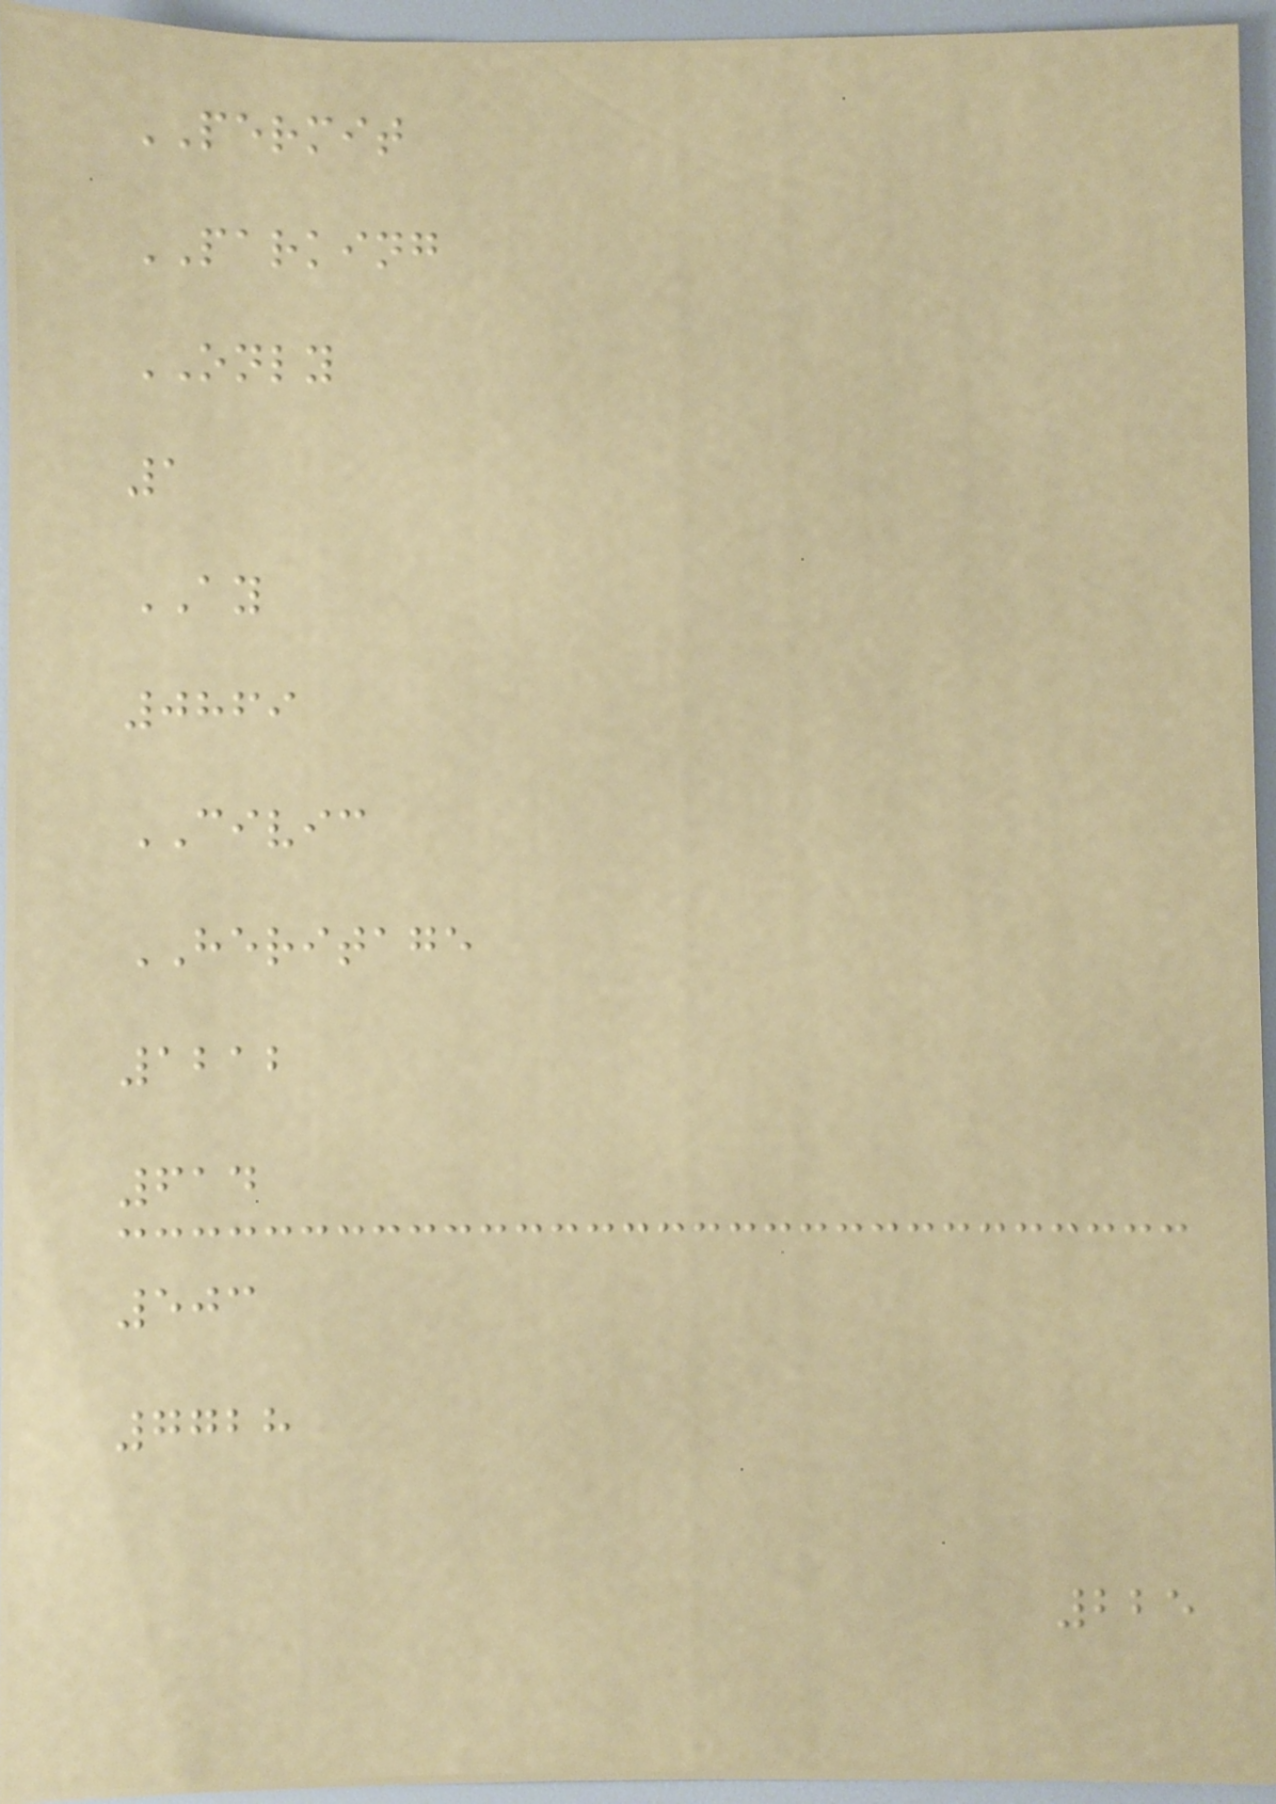PERMIT
PARKING
ONLY
1
AY
0869
CIVIC
HERITAGE
1212
614
503
7728
225
